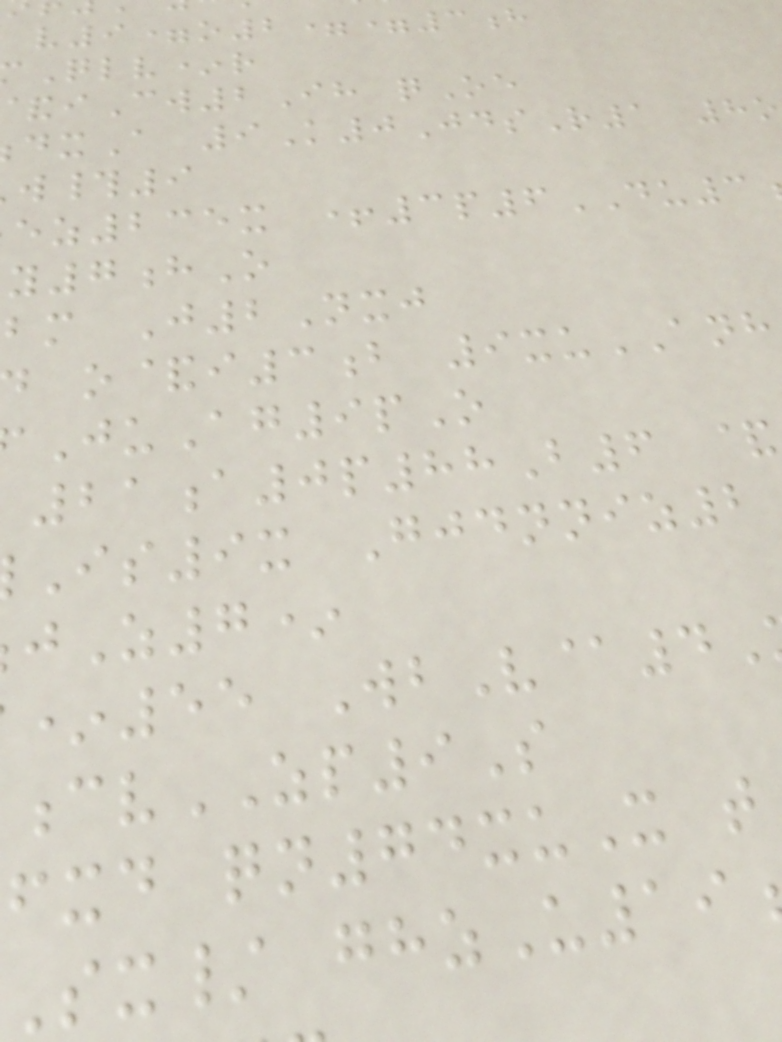v9=o2==3h
Qlv*r
iCw2Ih qOe
dxA 9K0JdsR1 8o
w#9
ez235x +3p6DU3
y7hO
bm J2Nxj
o&i3b 9xuANH
JuAg9pO
21a0p88B6 &
Is9x Gjdnniz2
jZ7*
*55 WbV@4
cvZP9S
fxd qn74xuX t
sx/ ghzU19
